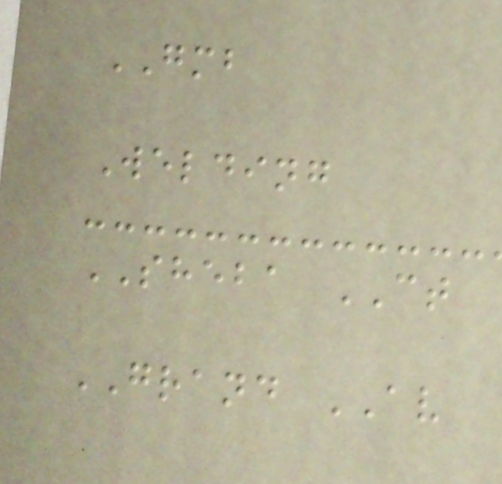GMB
Welding
SHEBA CT
GRAND AV
